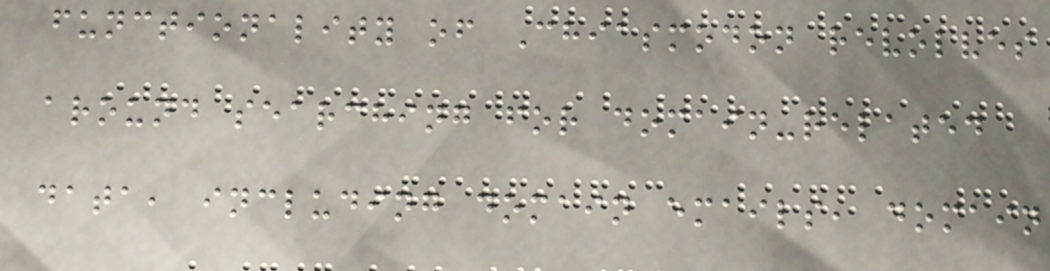functionality of Chiasmodon revolves
around searching for domain-related
data, including domain emails, domain
